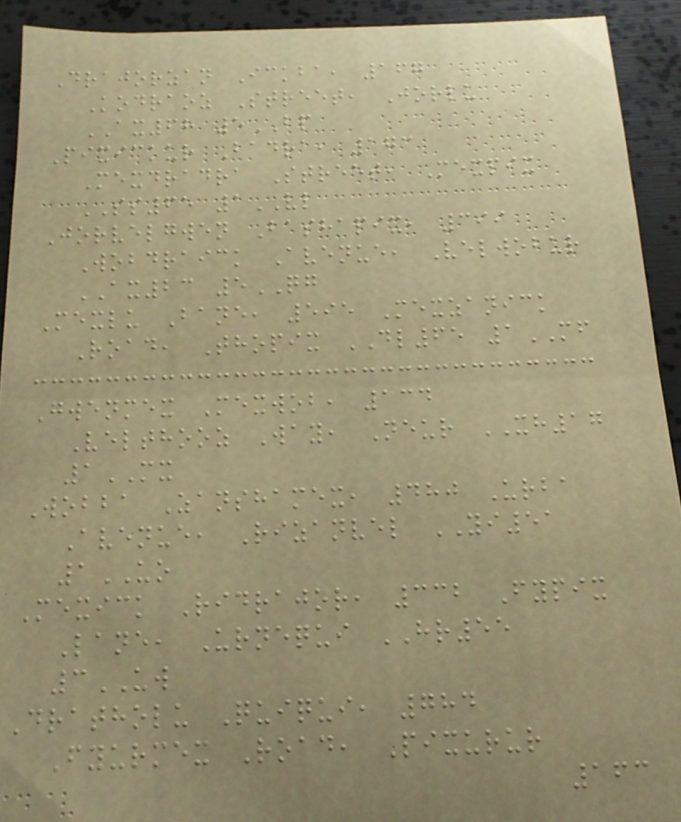Drajorzan Ickba, 167
Kodraoz Street, Jorlu
AX68 5BP
Pixickur Badra, 173
Mexdradra Street, Mexpix
SS65 1VL
Jorvelgwen Bashapix, 399
Wobdraick Avenue, Velwobur
AX23 5QG
Mexlu Bane, 595 Mexzanick
Road, Thopix DL65 1MF
Gwenmex Mexwob, 134
Velthooz Way, Neur XH17
1MX
Wobba Zanshamex, 480 Urba
Avenue, Rizanvel YI51
1UO
Mexick Ridrajor, 332 Fypix
Lane, Urnequi HR55
3UW
Dratholu Quiqui, 784
Fyurmex Road, Pixurur
163
